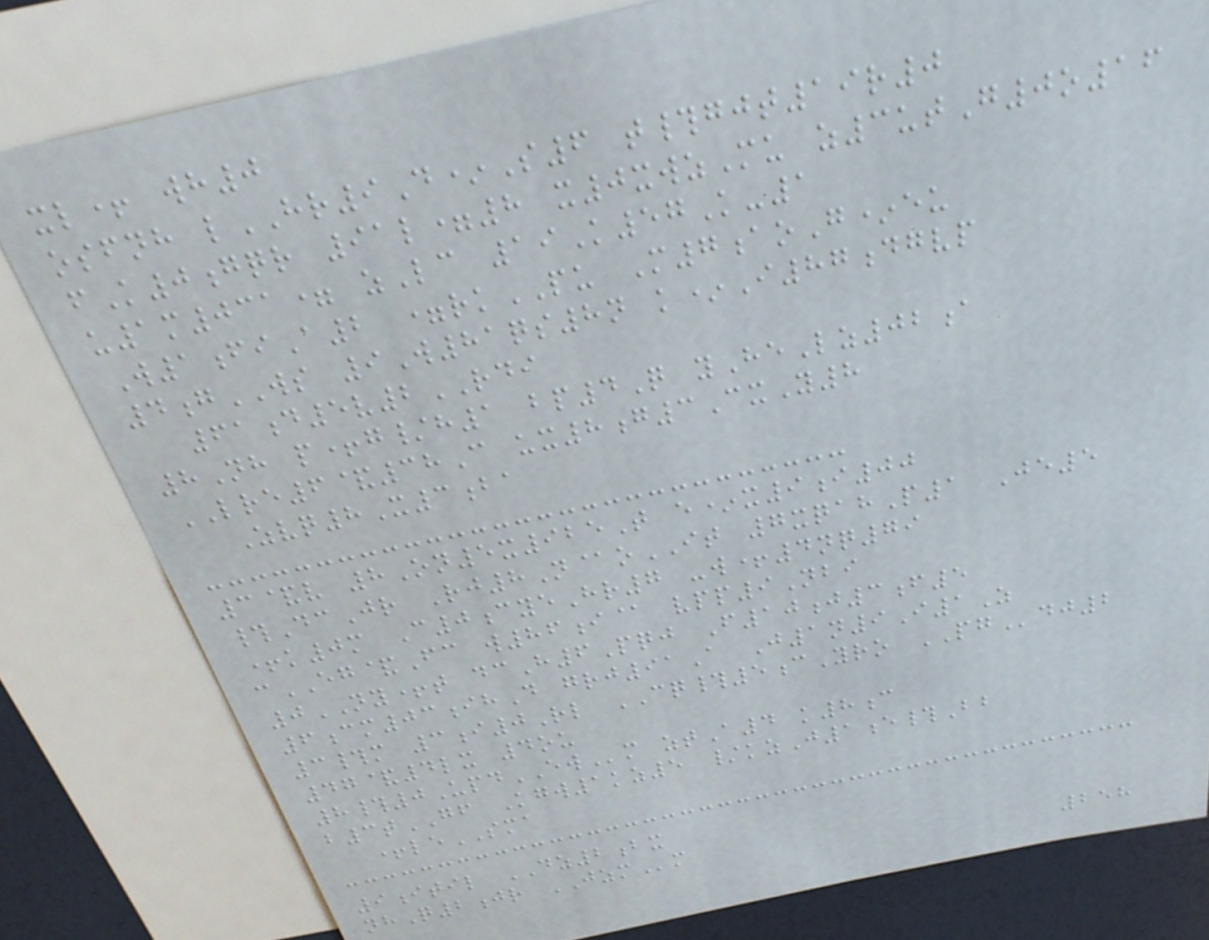xl+ wh0
osfnh lHR9D*S6 t#gjt19r0
fK0gqr 91l=8 x0xwzMu z3utG0o16
u1m031= zLc 19K57K-1
W1fiA2 =rkPU M7aoG*eu
4gWS 9W81qs8n k*I87dgvp
61d5v2RDI
8Nh p+g/h1 bp4Q yHeLz02a
LRE6&38C ux8g3CxY8
Zvq8X3ba
3&v 8On5x925T e*x9i00
#DcJr Rj8N@oIT 7xqahP1 Je5
+k0m C0cyeHr7 -w+4nq79
cEG&Fc w86i@ vpp9Nbi
0NY+t dcH6Pqj F10j3f5
6cm03ihD grj91A J1n9I1Z
3#m 3i0Rl CQ#5cYro PGdj2
47&4lx 4ou
8#0UpdEWm ztA4 k8c
b3tGF Kgw1kz5 /kzJ1e#Bb
+leSMA
9itil DZ2bx
nhQ2jr JZMm
258
